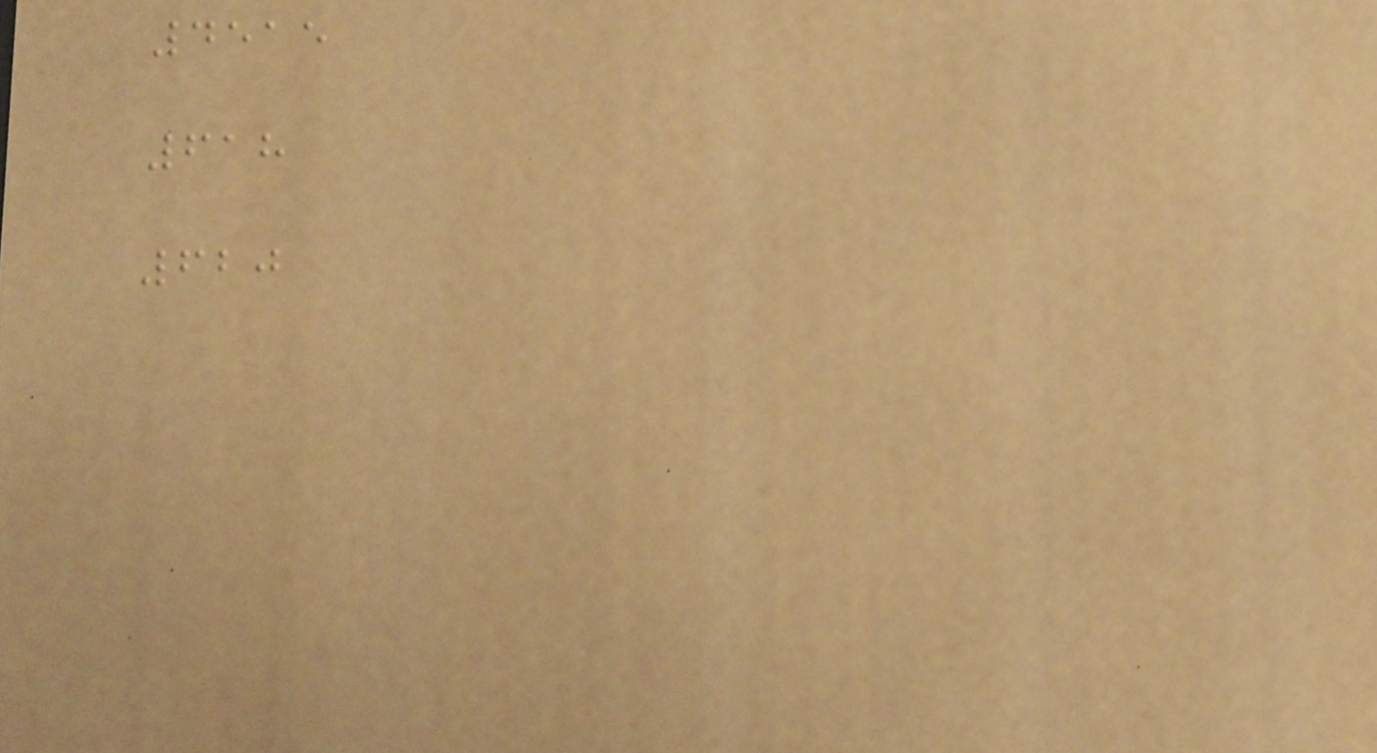4515
618
620
